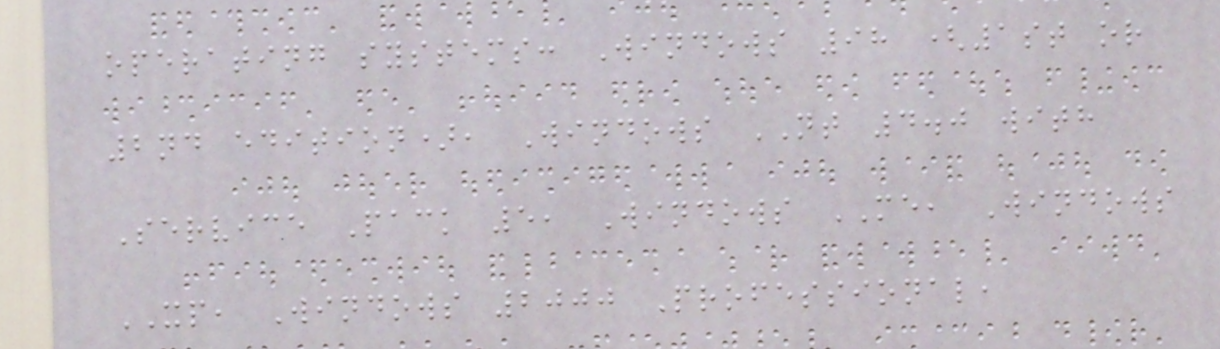operating systems: Windows 98 (1st or
2nd edition), Windows NT 4.0 with
Service Pack 5, Windows ME, Windows
XP, Windows 2000 Professional,
